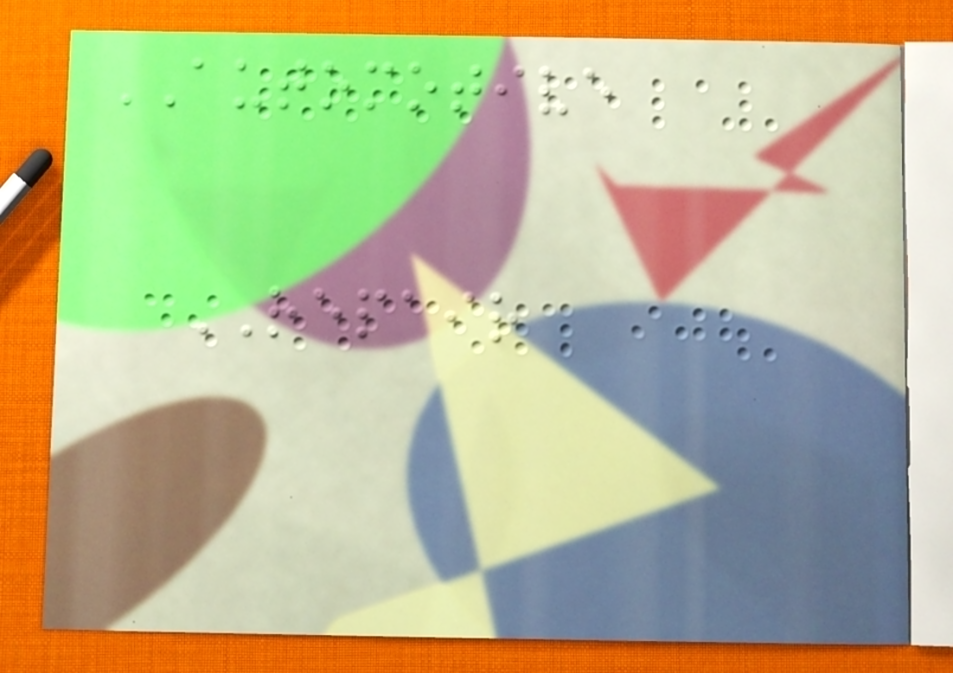AUTOMOTIVE
REPAIR
